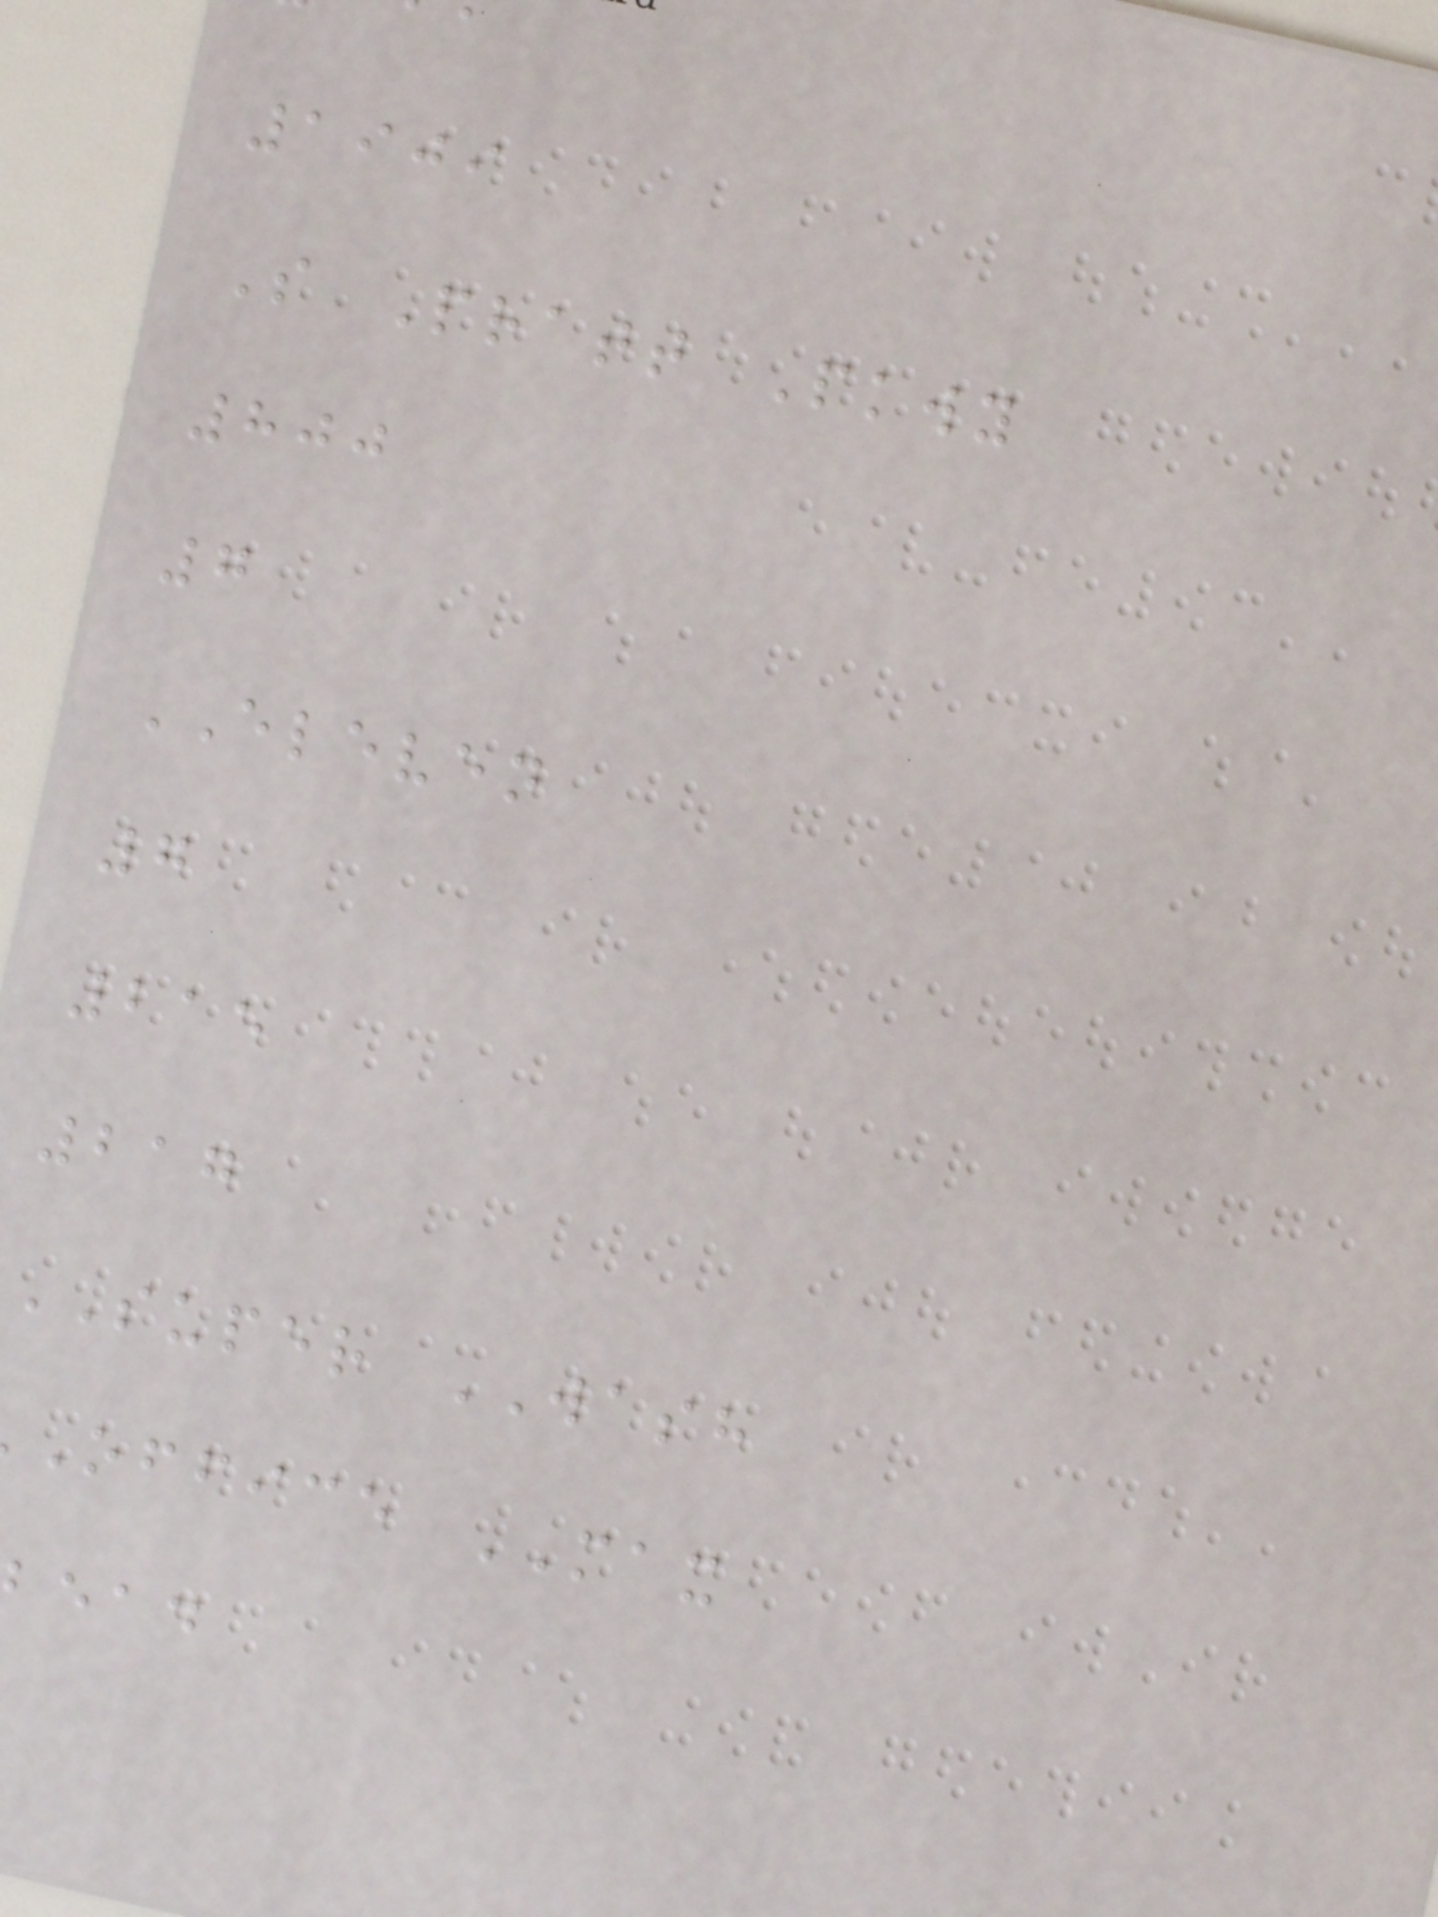1909
S Pratt Pkwy
800
7
ELEVEN
7
215
217
SUPER WASH
office MAX
